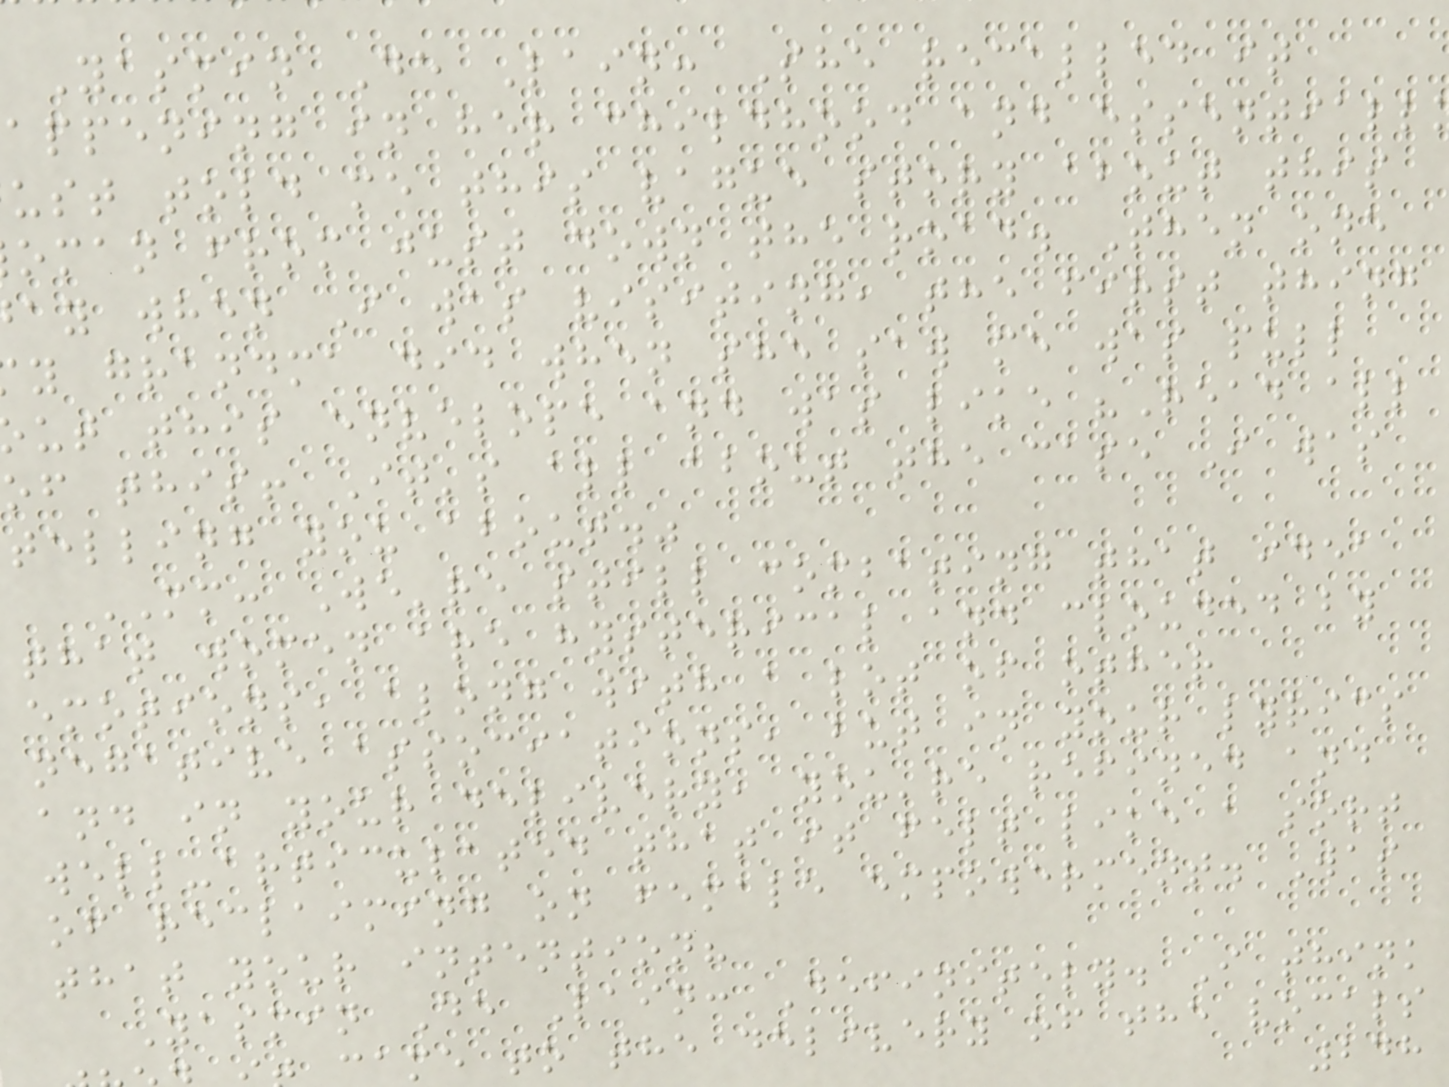Yasmin De Lain: She recalled it
appening in her childhood and essentiall
ust told me this vague story about this
oman from just down the road. Then one
ay when I was visiting, the first thing
y grandma did when she saw me was pull
ut this envelope and was like "Read all
of this! It's all about the case I was
telling you about."
MM: We're still combating that idea
that women are hysterical and clouded by
emotions, along with a lot of other
negative associations, but in your lyrics
and in your delivery, you're refined and
well-articulated that it felt like a sort
of reclaiming on female empowerment. Was
that your intention?
Yasmin De Lain: Definitely. I think
ame to the delivery of the vocals
248
